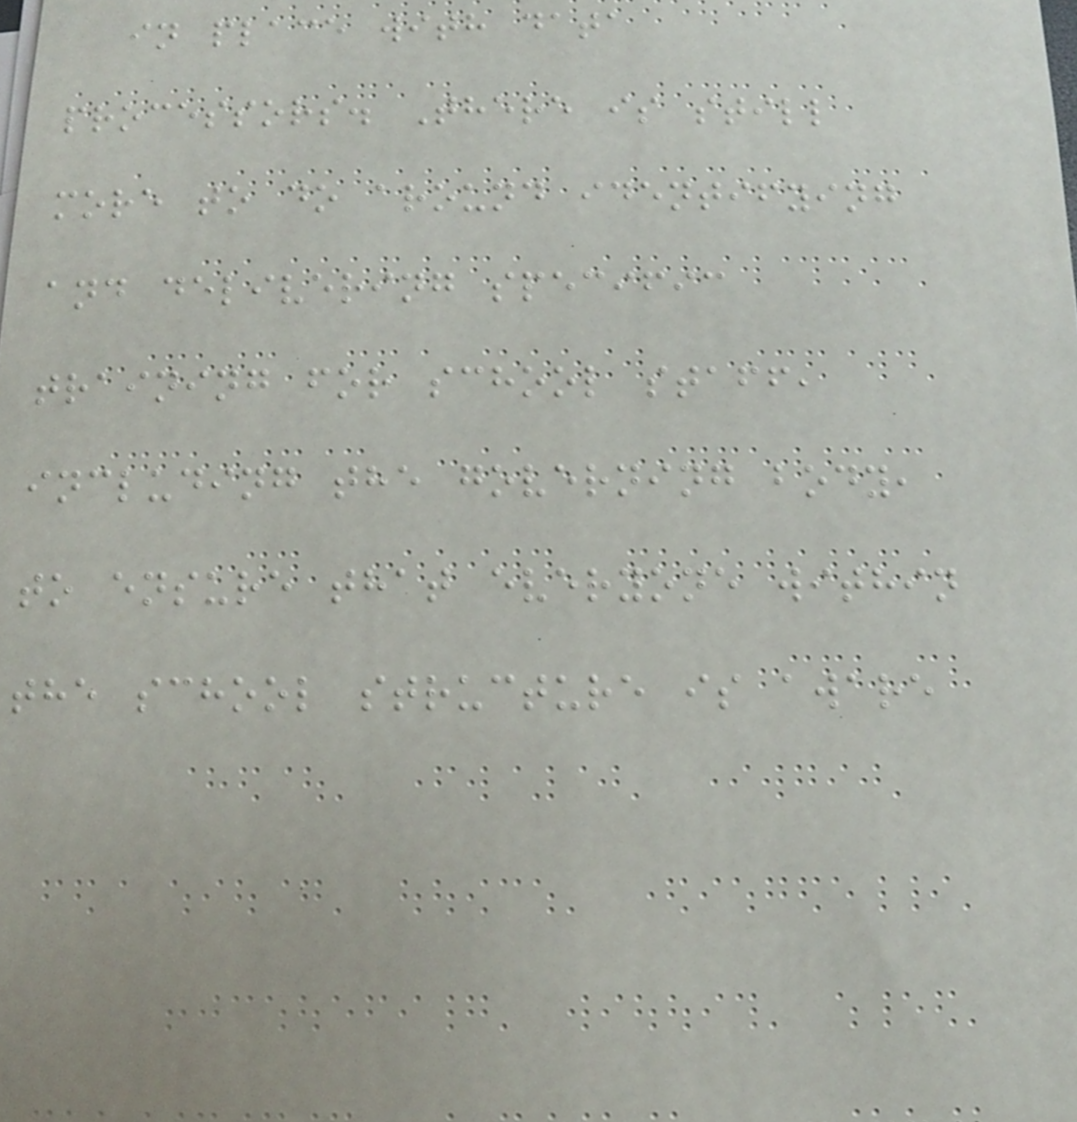in place with data
processors. There is still
more to do around identifying
and delivering specific
training for school staff,
including the governing body,
to ensure that everyone within
the school structure is aware
